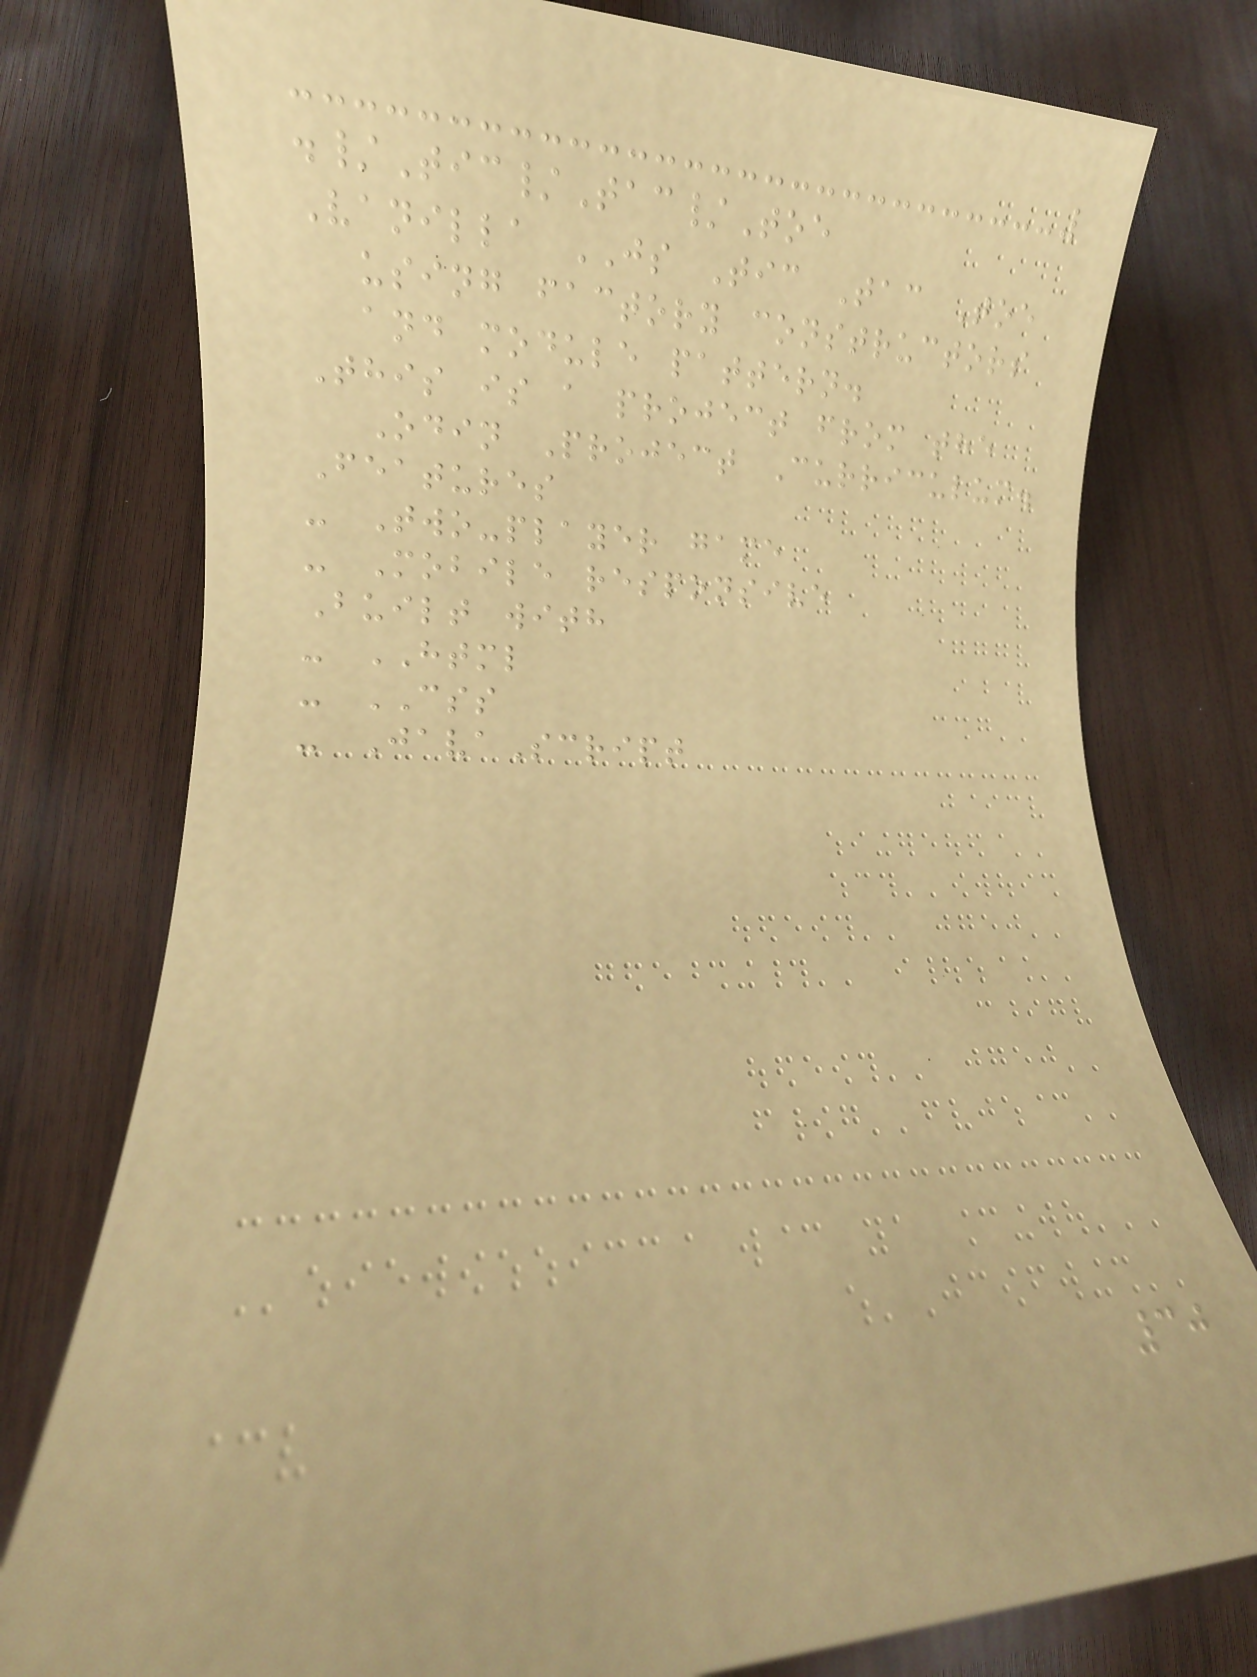./Tic/Tac/Toe
Vanilla JS Tic Tac Toe
using factory constructors
and module pattern.
This is a project from the
Odin Project Curriculum.
Features
- Two-player game
- Mobile responsive
Built with
- HTML
- CSS
- JavaScript
30
